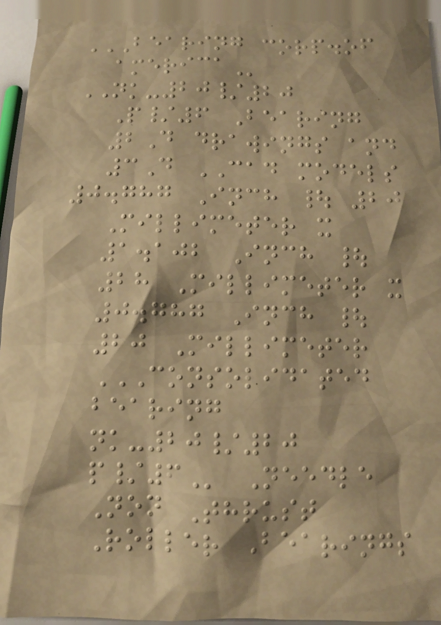BEARING CORP.OF
AMERICA
NK-20/20
P/6 Bearing
2D drawings and
3D CAD models
0.787 Inch | 20
Millimeter x
1.102 Inch |
28 Millimeter x
0.787 Inch |
20 Millimeter
CONSOLIDATED
BEARING
NK-20/20
P/6 Needle
Non Thrust
Roller Bearings
